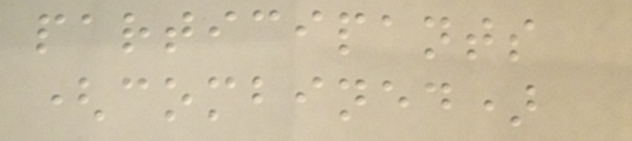participants
(combined)
